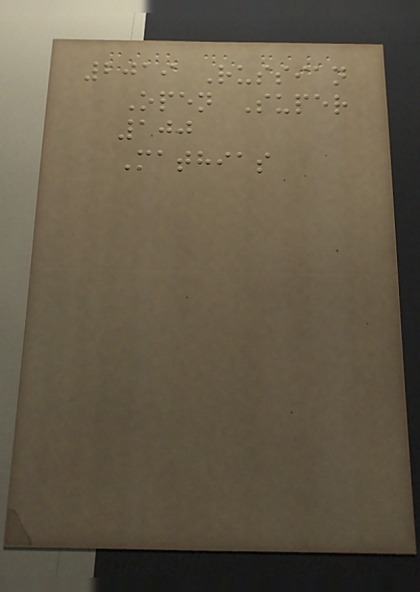2019 Russian
Open Super
100
Mathias
